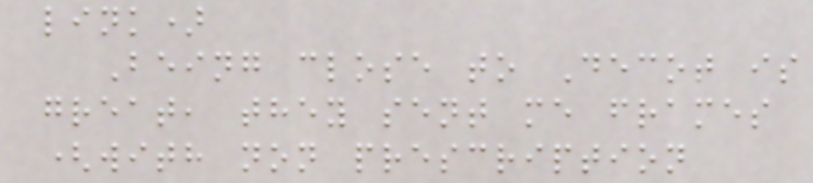link)
Being close to Decot is
great, they sent me frames
(with non prescription
